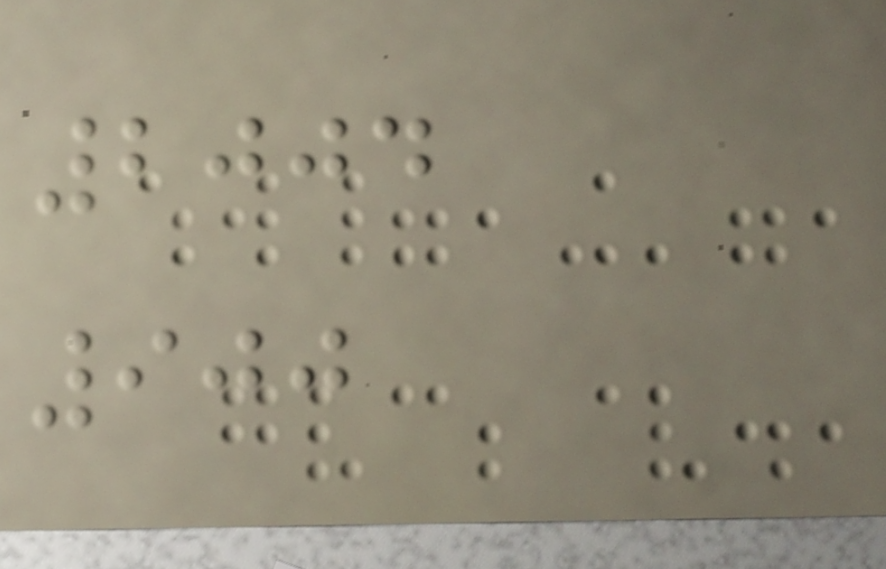2004
900
